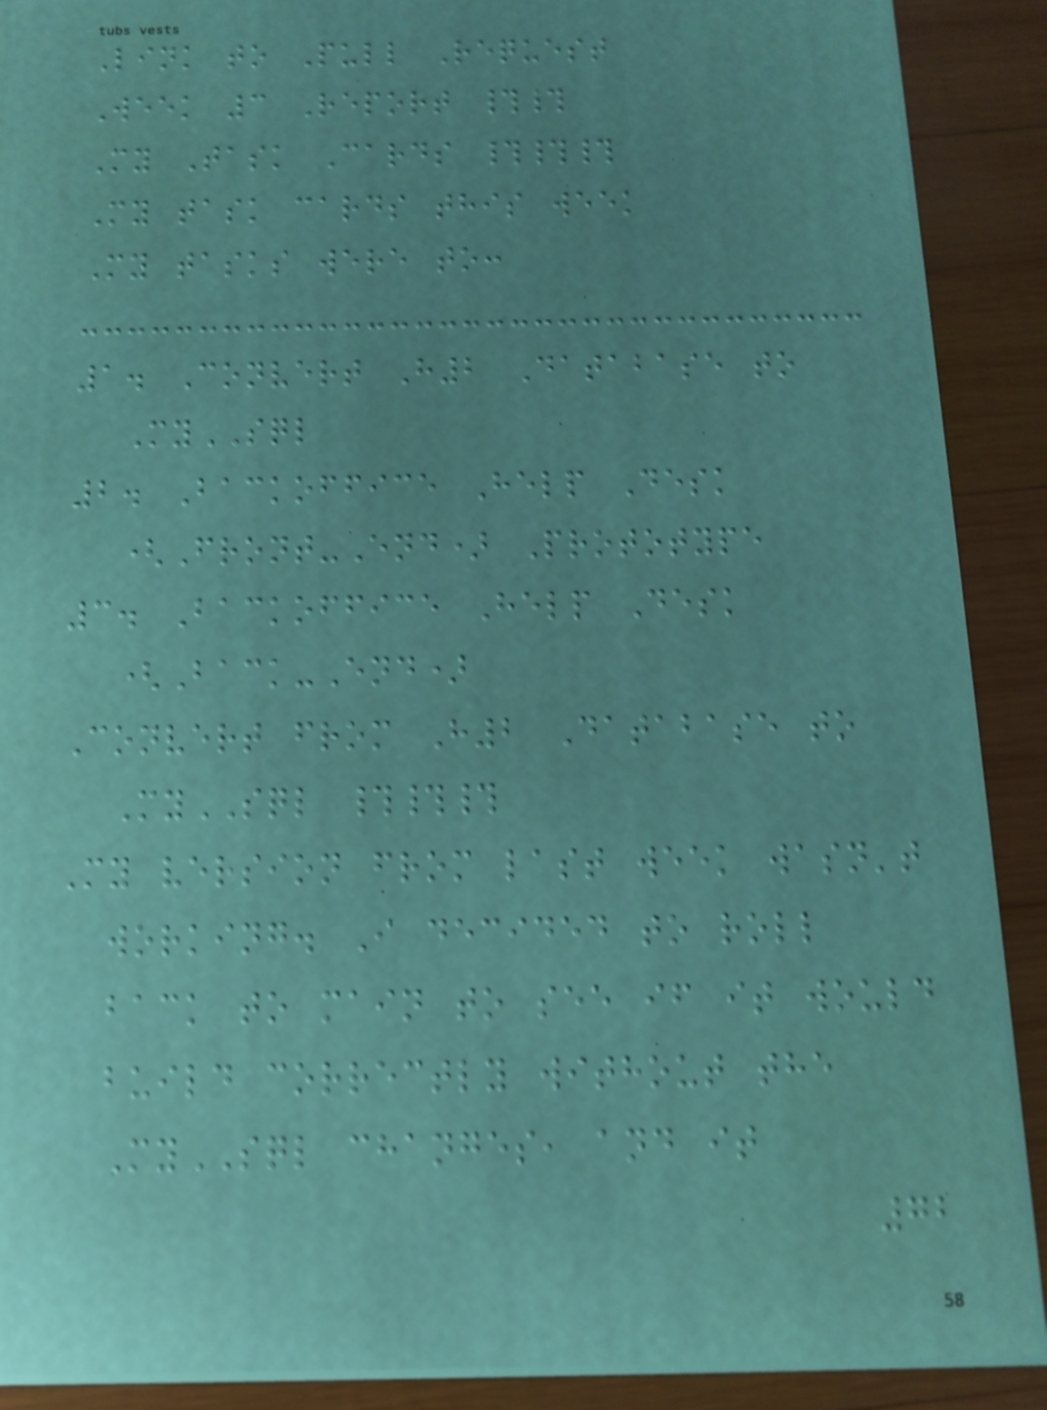Link to Pull Request
Week 3 Report ##
My Task Cards ###
My task cards this week
My tasks were to:
1. Convert H2 Database to
MySQL
2. Backoffice Help Desk
(Front-End) Prototype
3. Backoffice Help Desk
(Back-End)
Convert from H2 Database to
MySQL ###
My version from last week wasn't
working. I decided to roll
back to main to see if it would
build correctly without the
MySQL changes, and it
72
